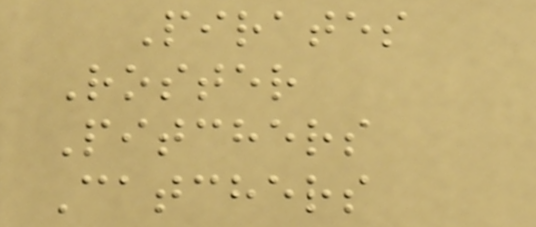Pirates
Roster
Pitchers
Catchers
